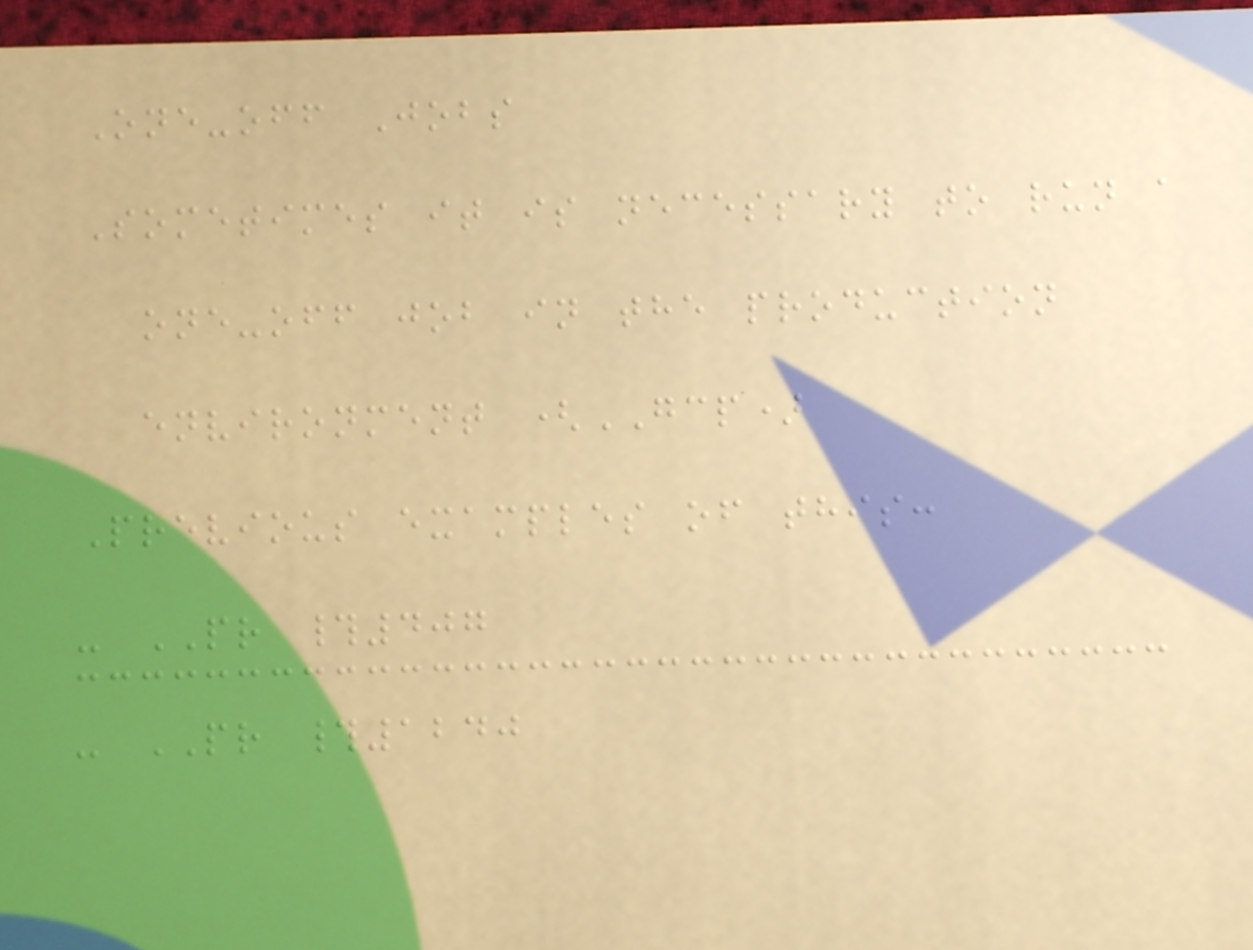One-off Jobs
Sometimes it is necessary to run a
one-off job in the production
environment (GCP)
Previous examples of this:
- PR #407
- PR #1240
